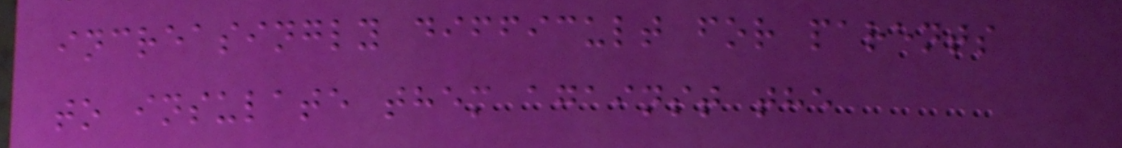increasingly difficult for parents
to insulate them against the
